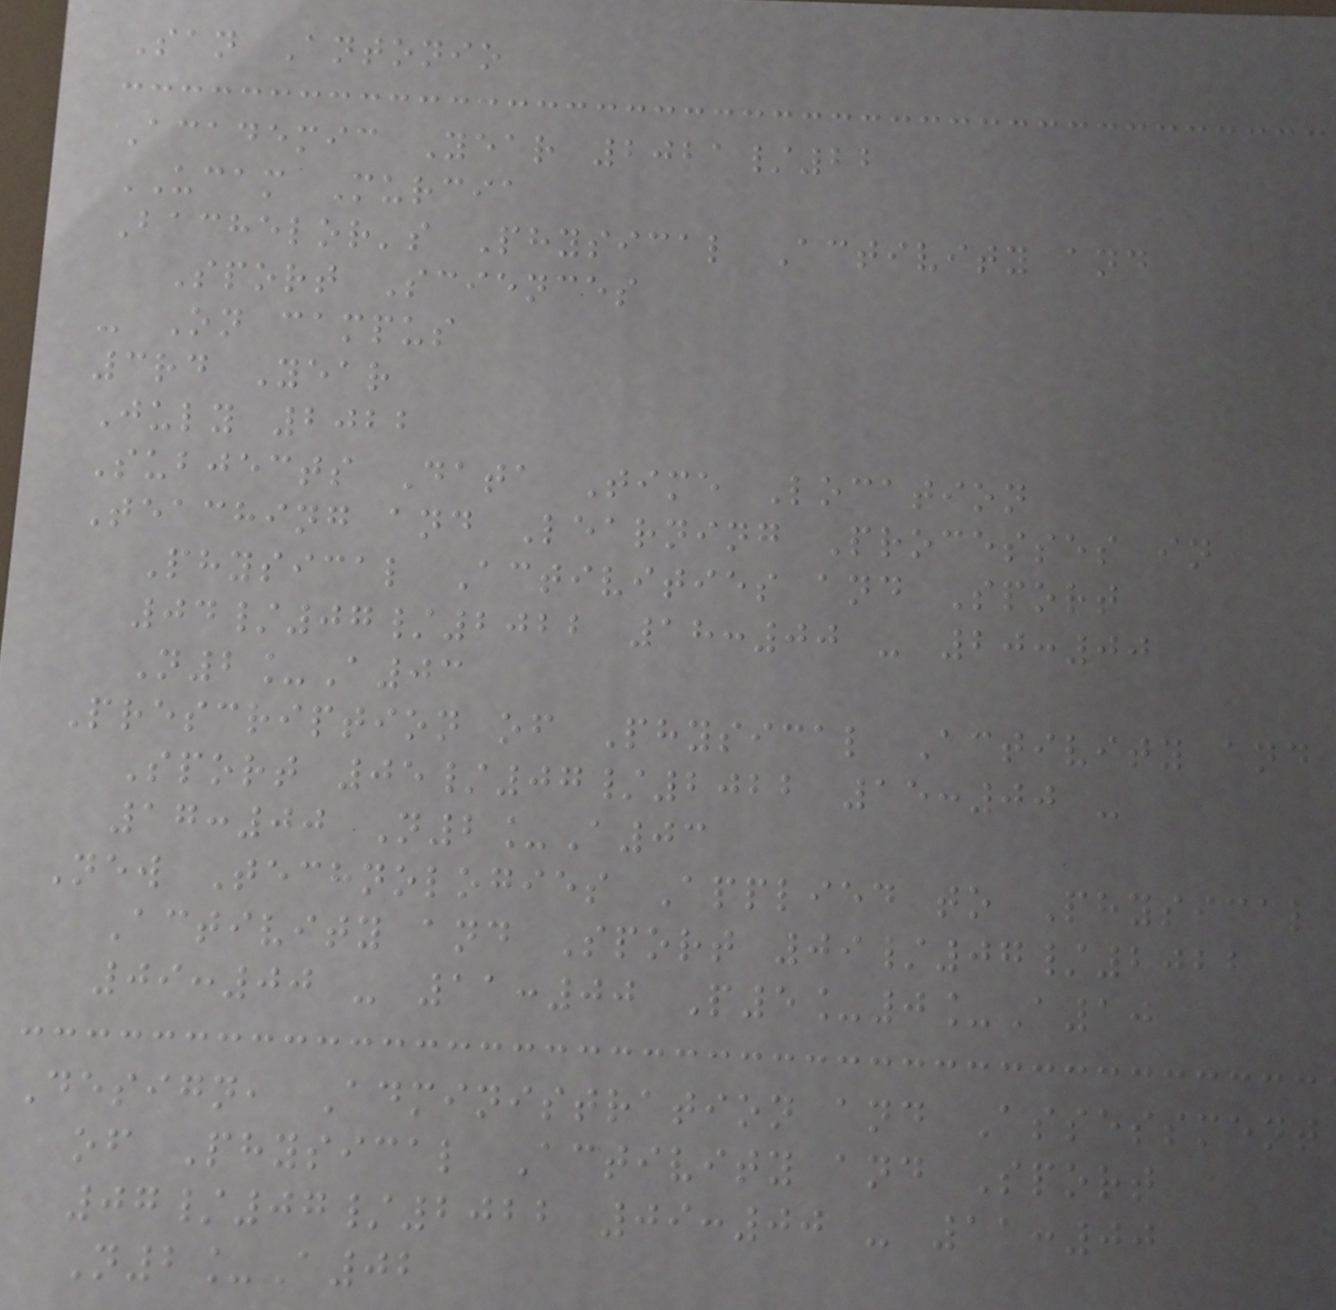San Antonio
Academic Year 2021/22
UCAM Murcia
Bachelor's Physical Activity and
Sport Sciences
- On campus
3rd Year
July 2022
Subjects Data Time Location
Teaching and Learning Processes in
Physical Activities and Sport
04/07/2022 18:00 - 20:00
N2_A03
Prescription of Physical Activity and
Sport 05/07/2022 15:00 -
17:00 N2_A03
New Technologies Applied to Physical
Activity and Sport 09/07/2022
09:00 - 11:00 P5_0_A10
Design, Administration and Assessment
of Physical Activity and Sport
07/07/2022 09:00 - 11:00
N2_A02
